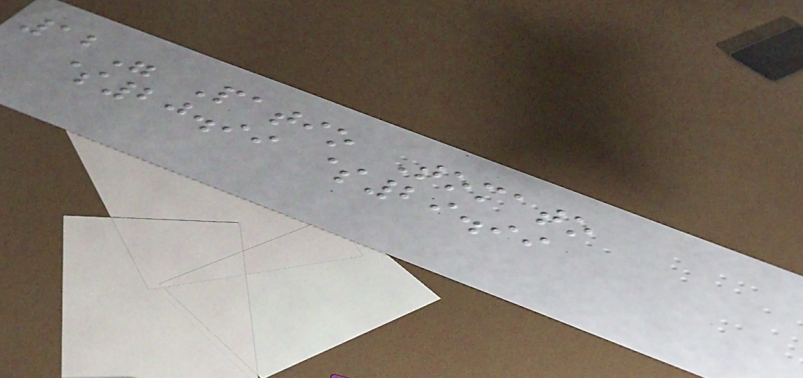12" Patio Tomato
$20.99 $29.99
